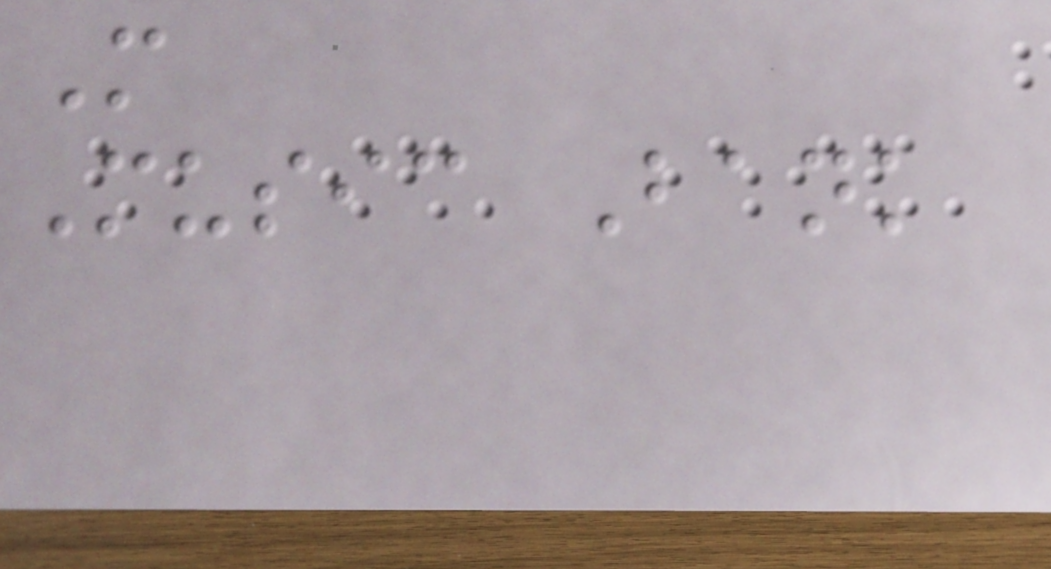M
Music Bank
